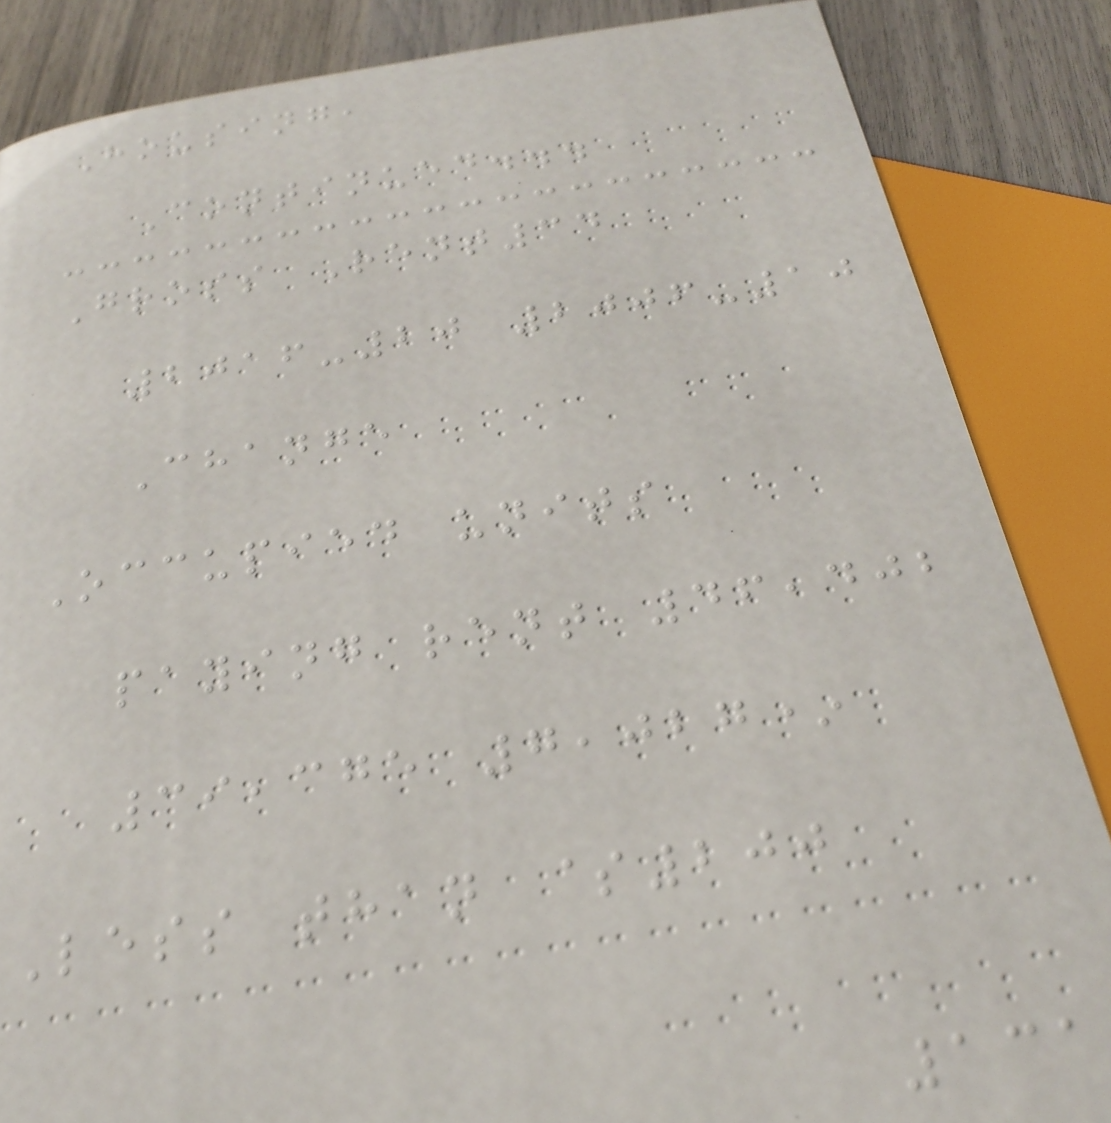Housing,
Continued...
Gross Rent34
2016-20 2006-10
Change
Occupied units
paying rent 46,402
39,375 7,027*
Less than $200
131
